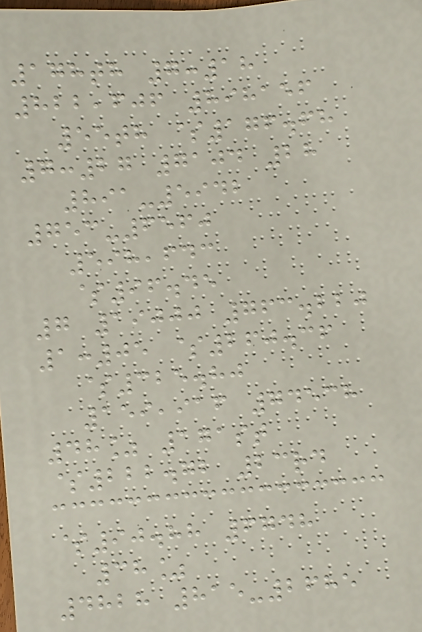178th 7:18
822,606 898156
55th $176.68
7:27 7104 28
891-5942
753-6560
598,643
$96.45
7 19000 763.220
1:05 $260.36
$325.80
159,916 74538
48% 171st
$222.72 23rd
$90.88 6748
38%
4828 815-2685
